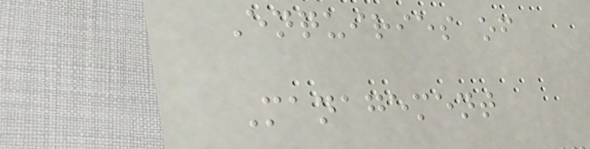Enquiries of
Management
